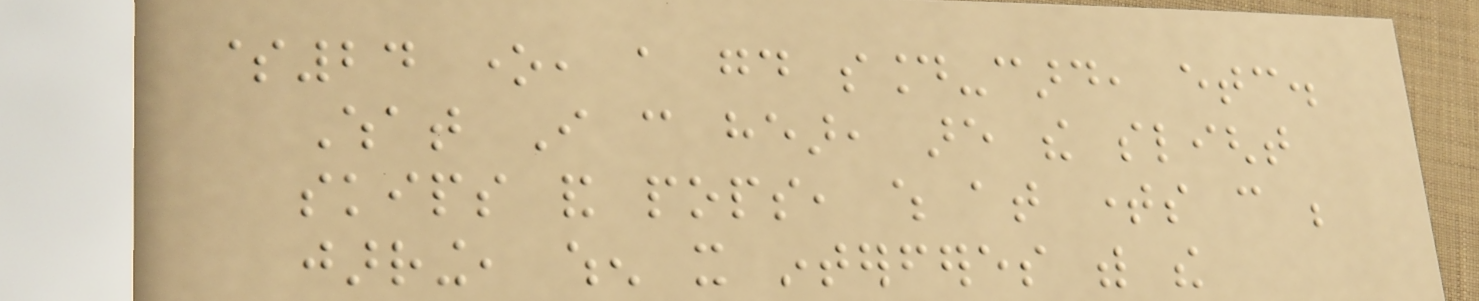$24 one, a good sound-card, etc.
What I can hear, are the slight
skips and pops, which at times can be
jarring, when it interferes with the
